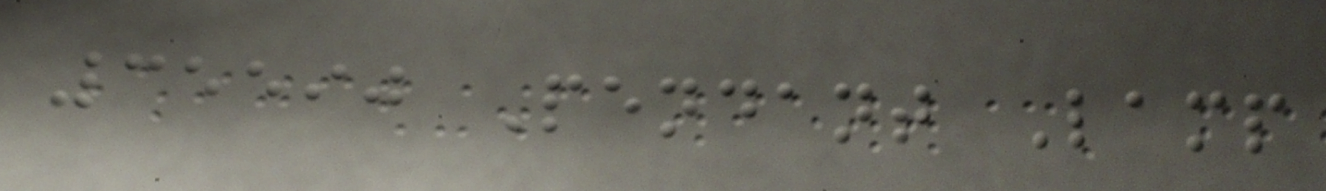35590 Pendant Lamp
